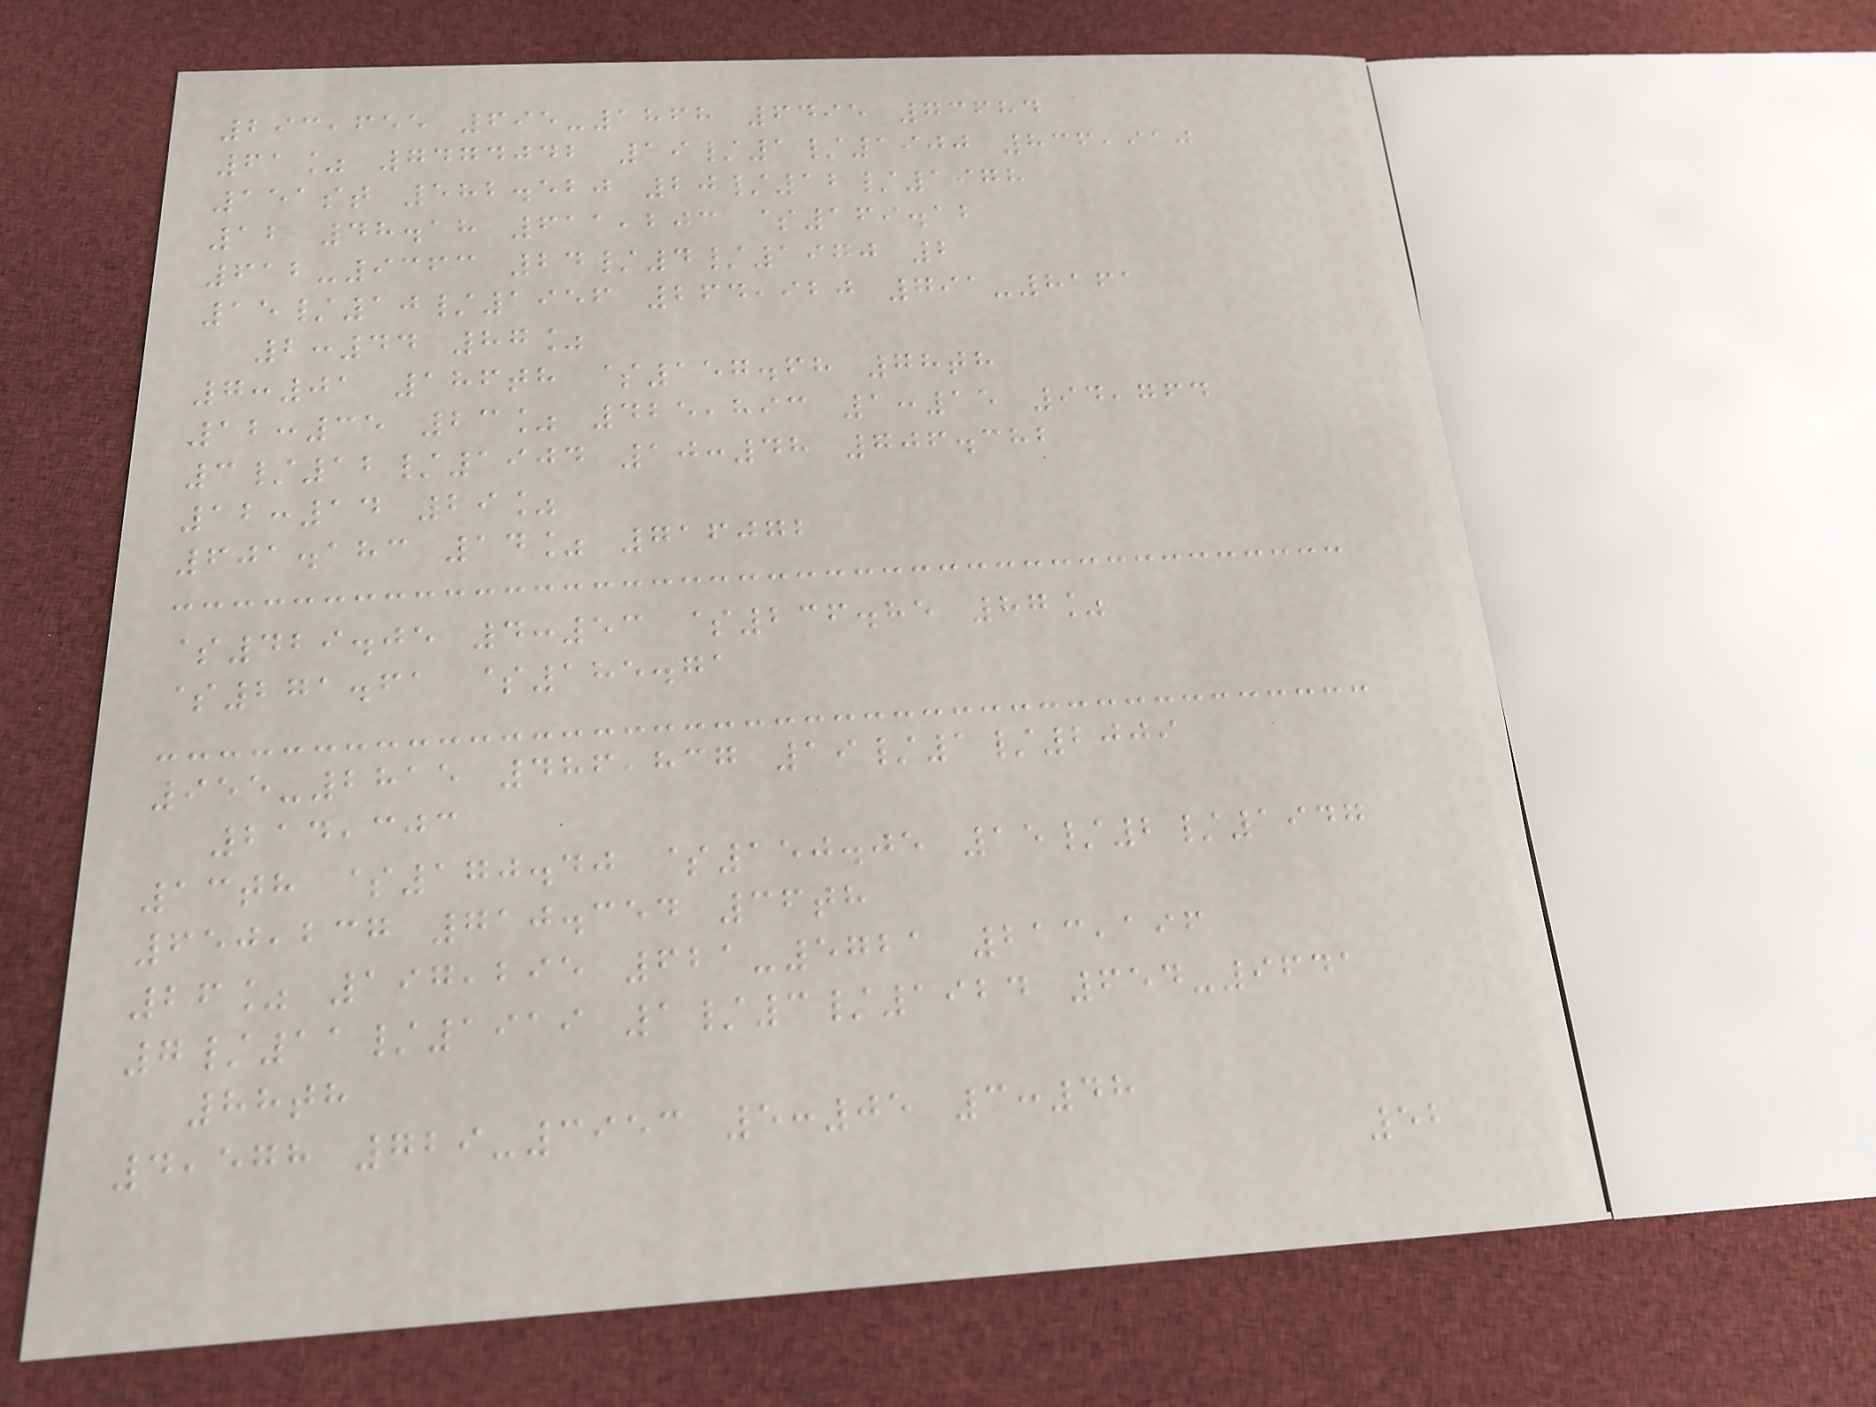293,655 695-1868 6495 73684
61% 7474042 19/1/1900 836,910
151st 582.520 20/12/1978
12 48.18 611,203 $169.12
612-9363 24/4/1970 2
15/10/1956 264,920 791-8161
2:44 87%
7:01 186th $157.68 78th
12:35 23% 425,893 1:15 94,764
3/12/1904 10:48 706.382
12:14 29%
601.183 14% 716072
$429.05 4:53 $236.85 87%
$271.61 $185.71
955-2815 486,837 19/1/2009
214,303
13th $170.40 $150.05 15/2/1947
650,237 710.354 36th
26% 197,295 621-5721 213,196
7/11/1919 1/3/1924 654-9641
88th
4,578 729-3953 5:05 3:48
52
